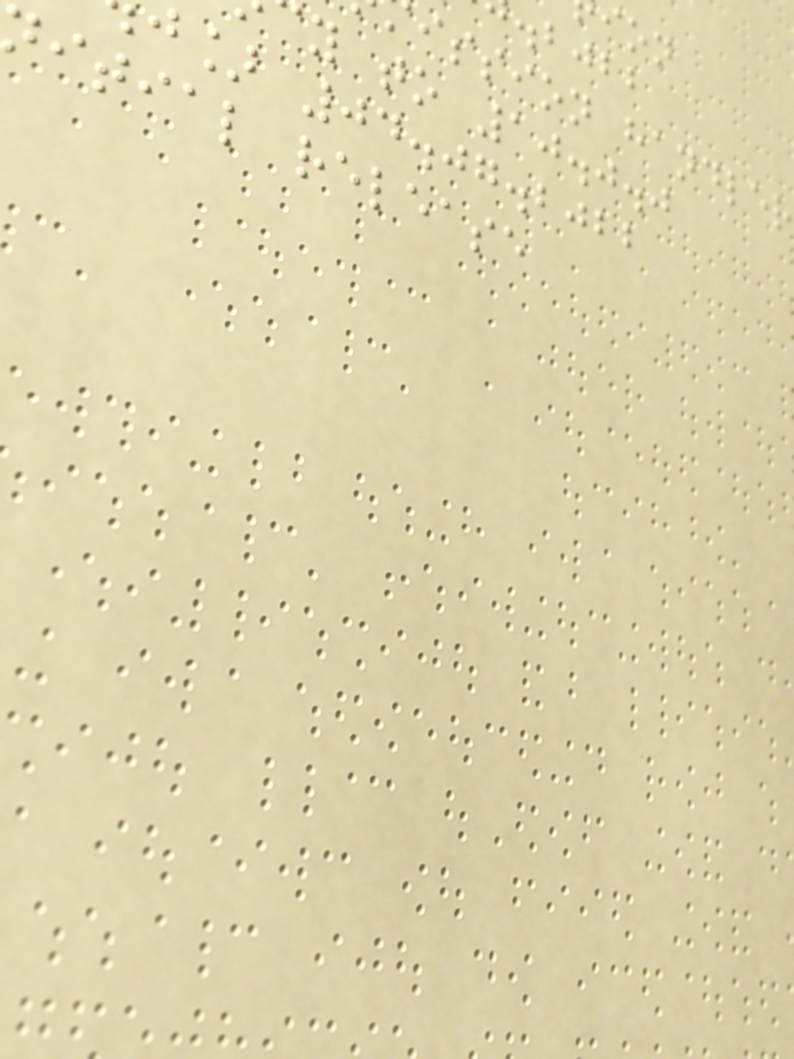ission handler
y to 10.0.0
] 04.07.2022
itial release
